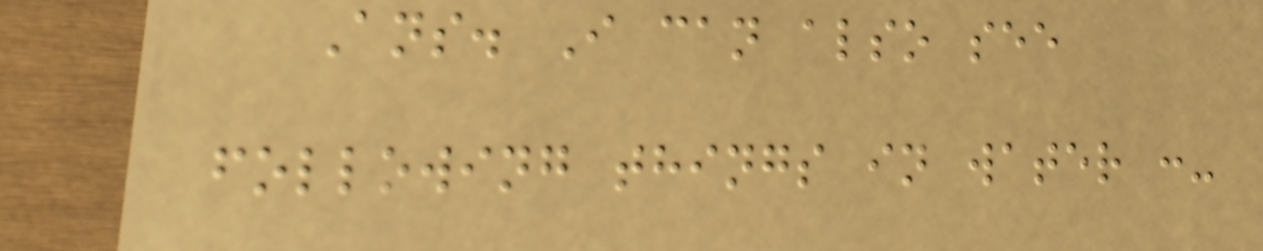Ans. I can also see
following things in water :-
